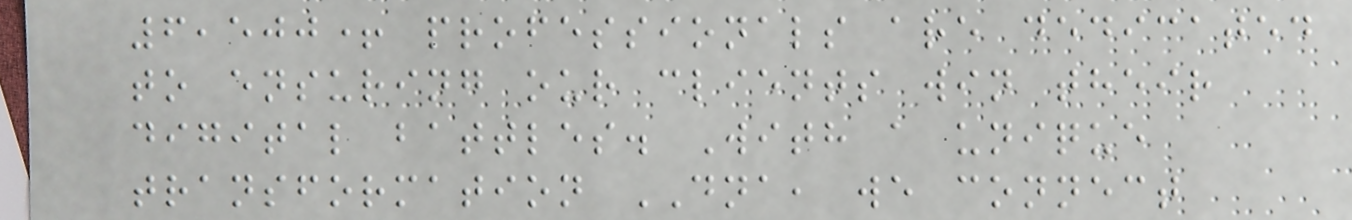6,500+ professionals are dedicated
to ensuring our clients win their
digital battles. With a unique
transformation DNA, we connect
